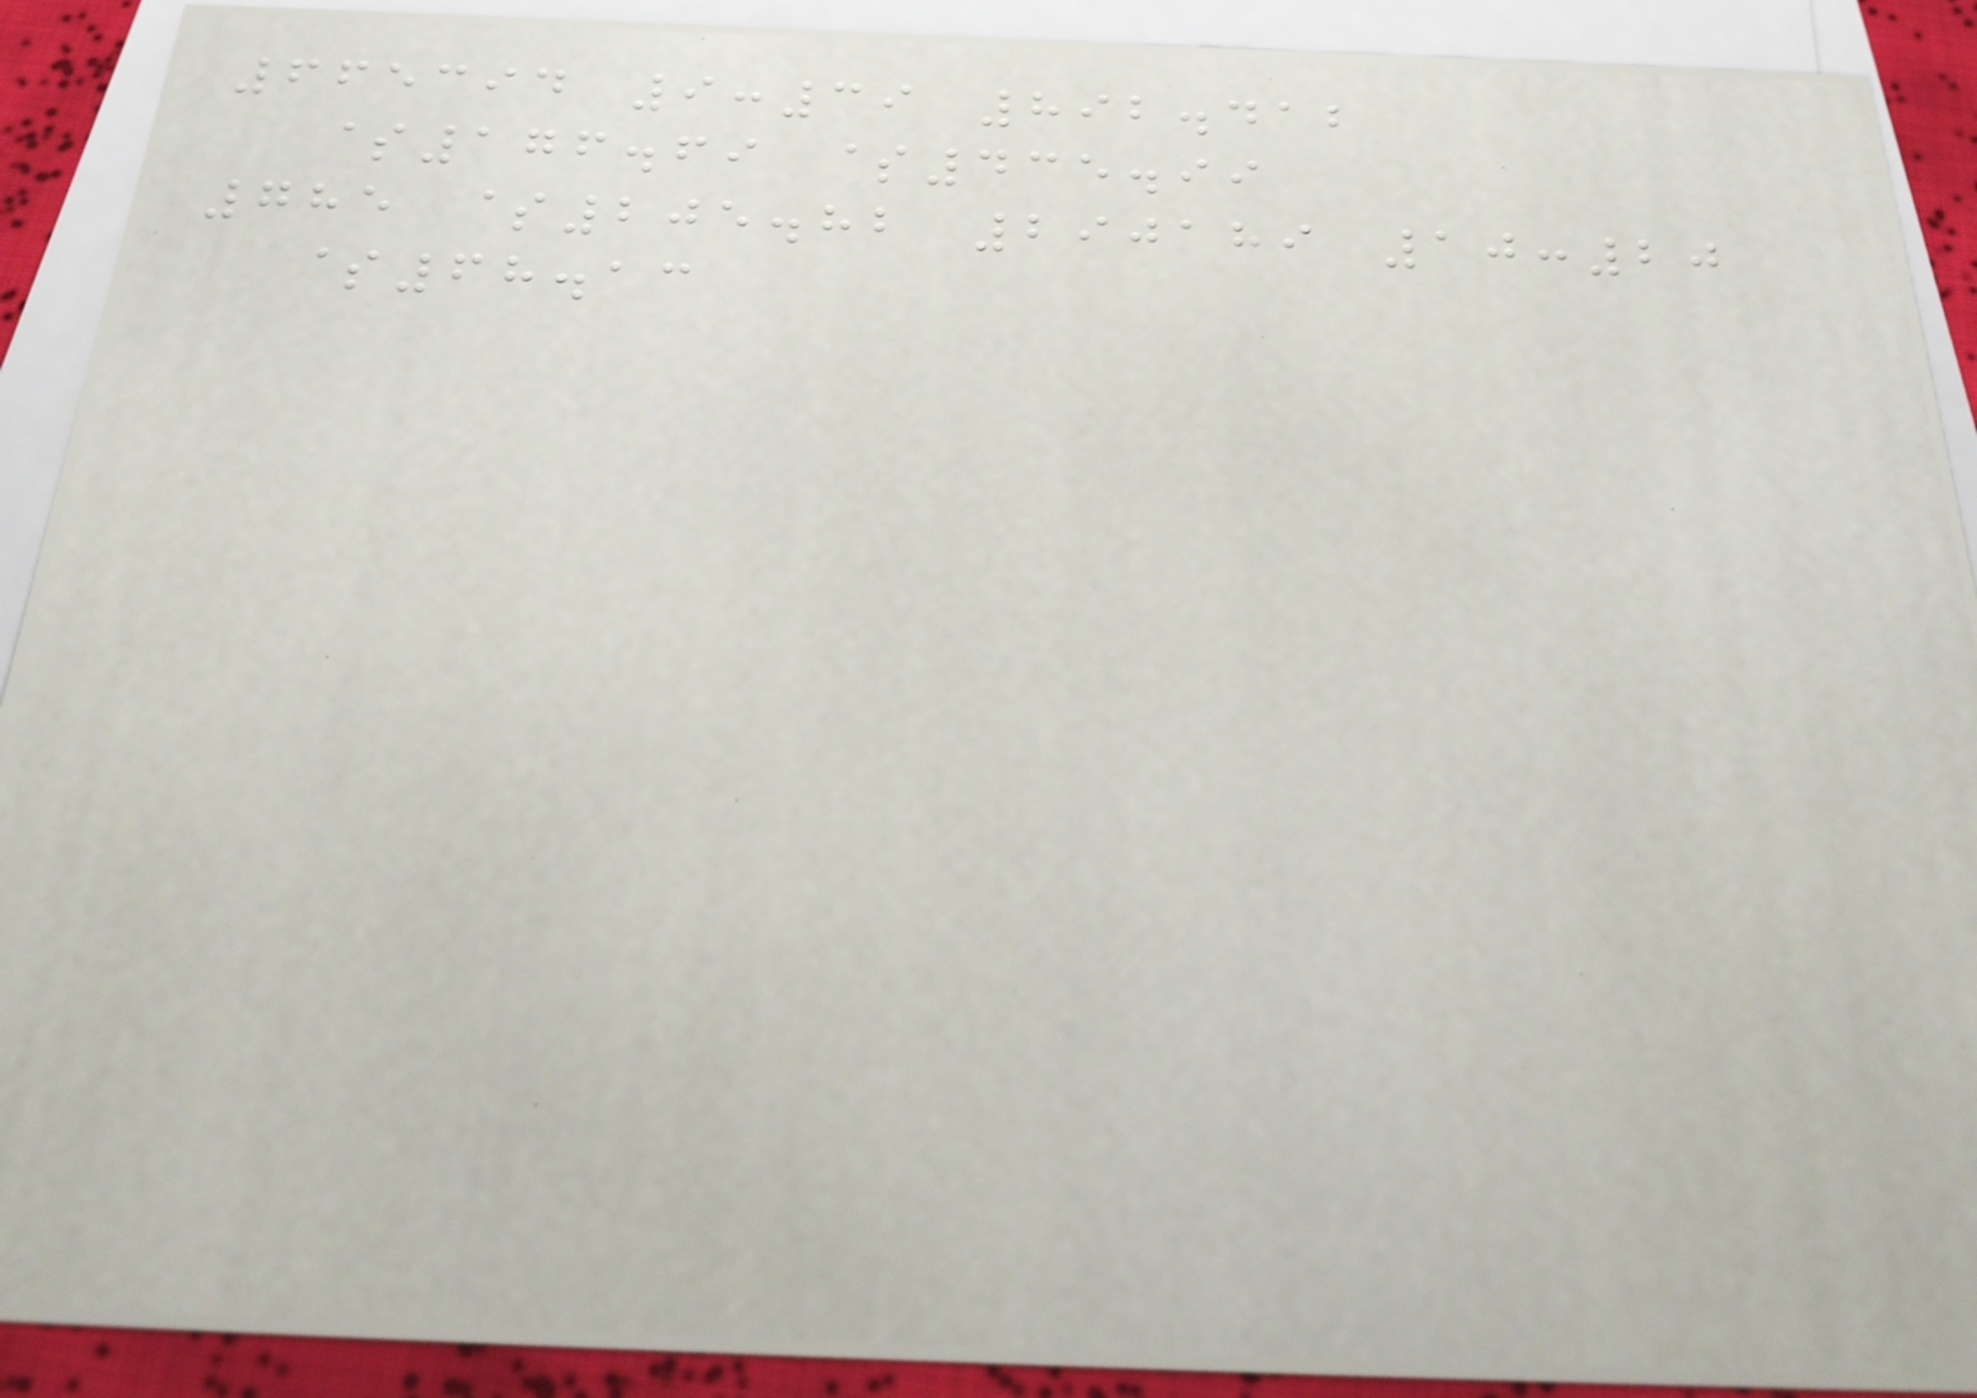665394 9:39 892.412
$176.69 $435.99
785 $205.82 290189 10:20
$68.13
